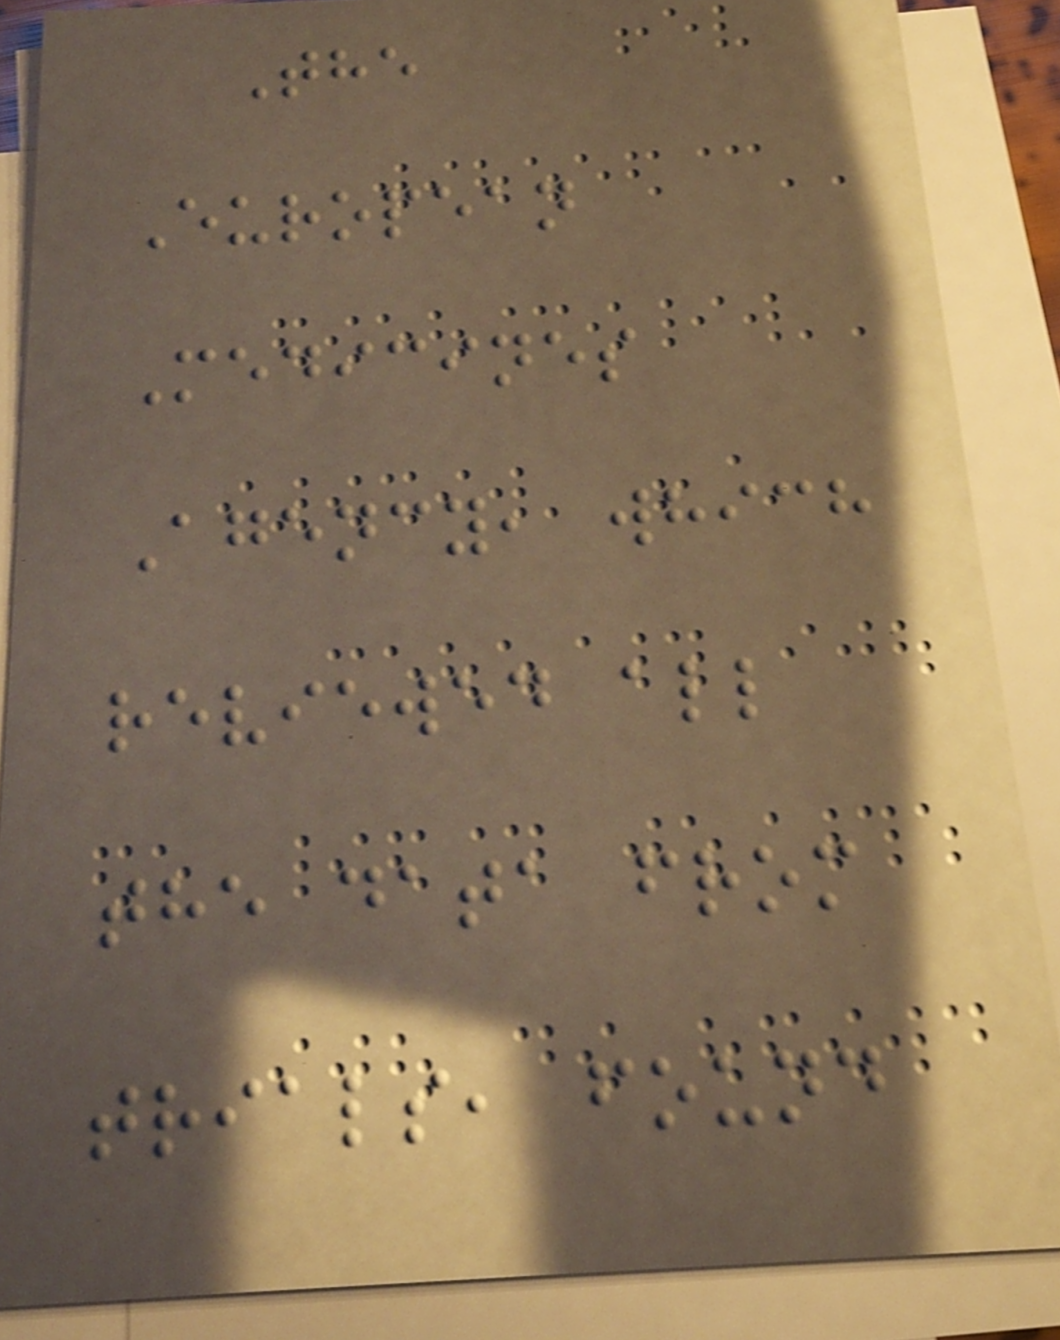The
European
Medicines
Agency, which
reviewed all
the data from
trials, found
